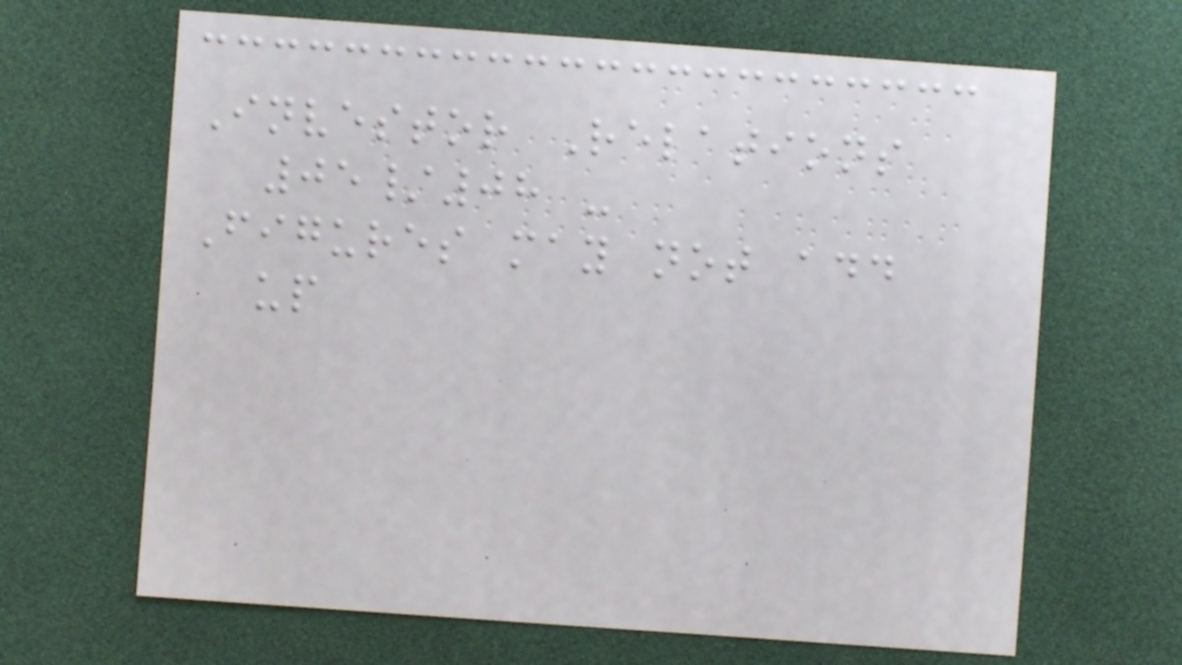Investor Relations
05/08 -
Figures may not add
up
